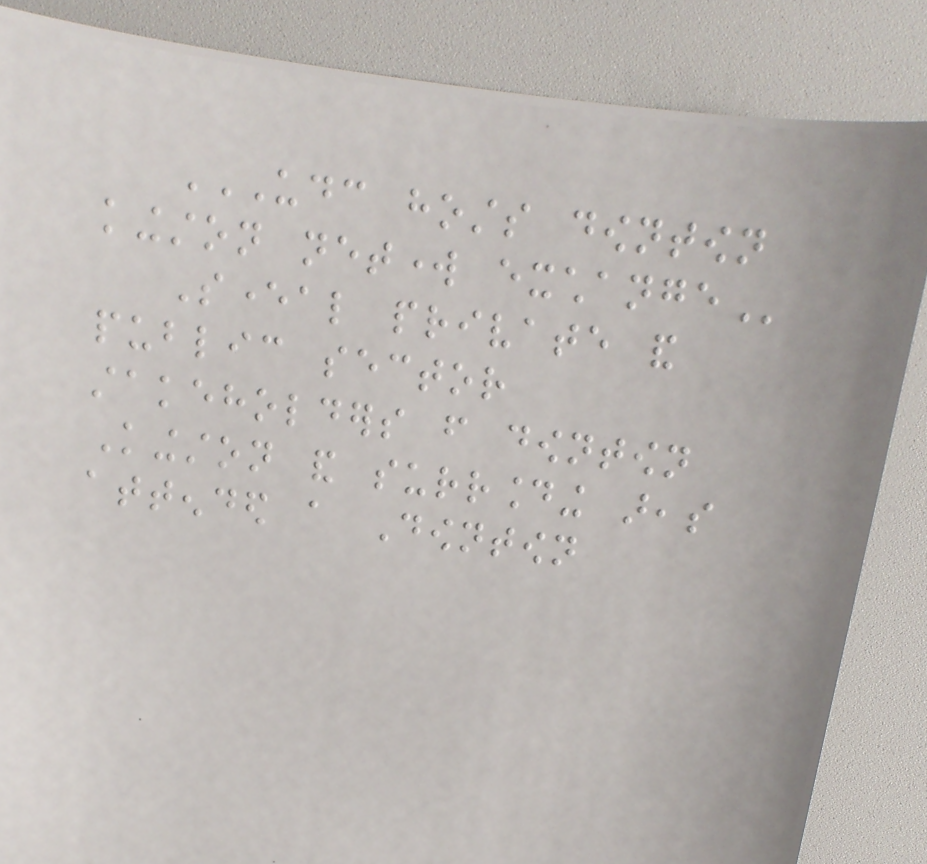UDC HOSTS DOWNTOWN
KINGSTON NETWORK EXCHANGE
Several private and
public sector
stakeholders from downtown
Kingston and surrounding areas
attended a Downtown
